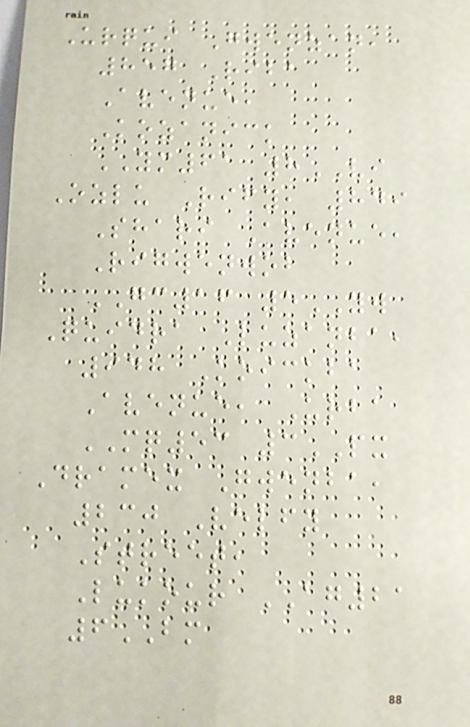Urqui Gwenzan,
857 Riba
Avenue,
Kozanick
YM61 8VI
Ozlu Rify, 849
Shari Avenue,
Rigwenwob
GC16 5YW
Quidra Luzanba,
948 Koickba
Avenue, Urba
MQ53 3PX
Dramex Gwenba,
230 Velfy
Street,
Lukour AG21
6BM
